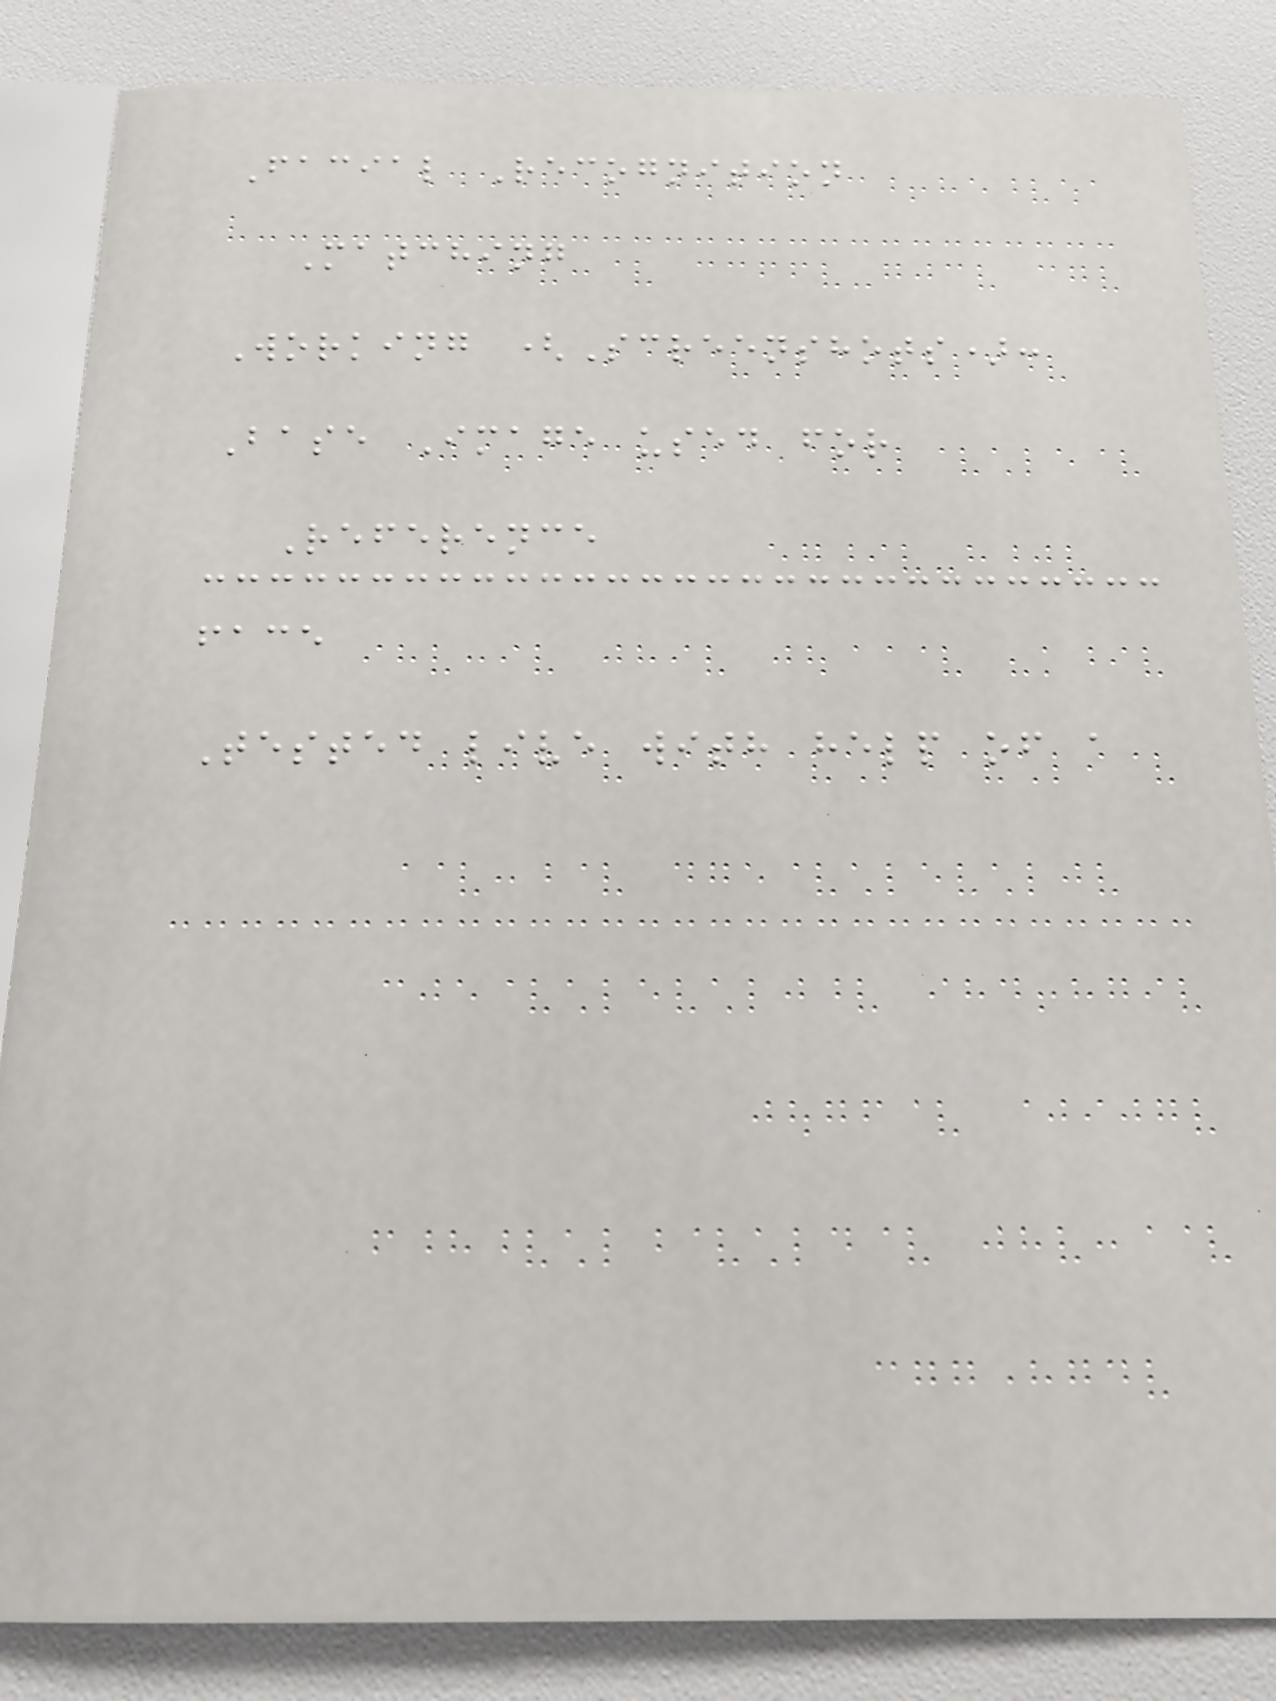Facial Recognition
Matching
Working (Screenshots):
Base Image used for
Reference
face
Tested live with help of a
